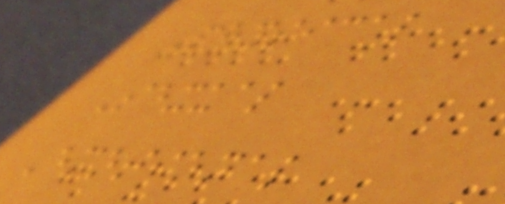Physical
Sexual
Emotional
